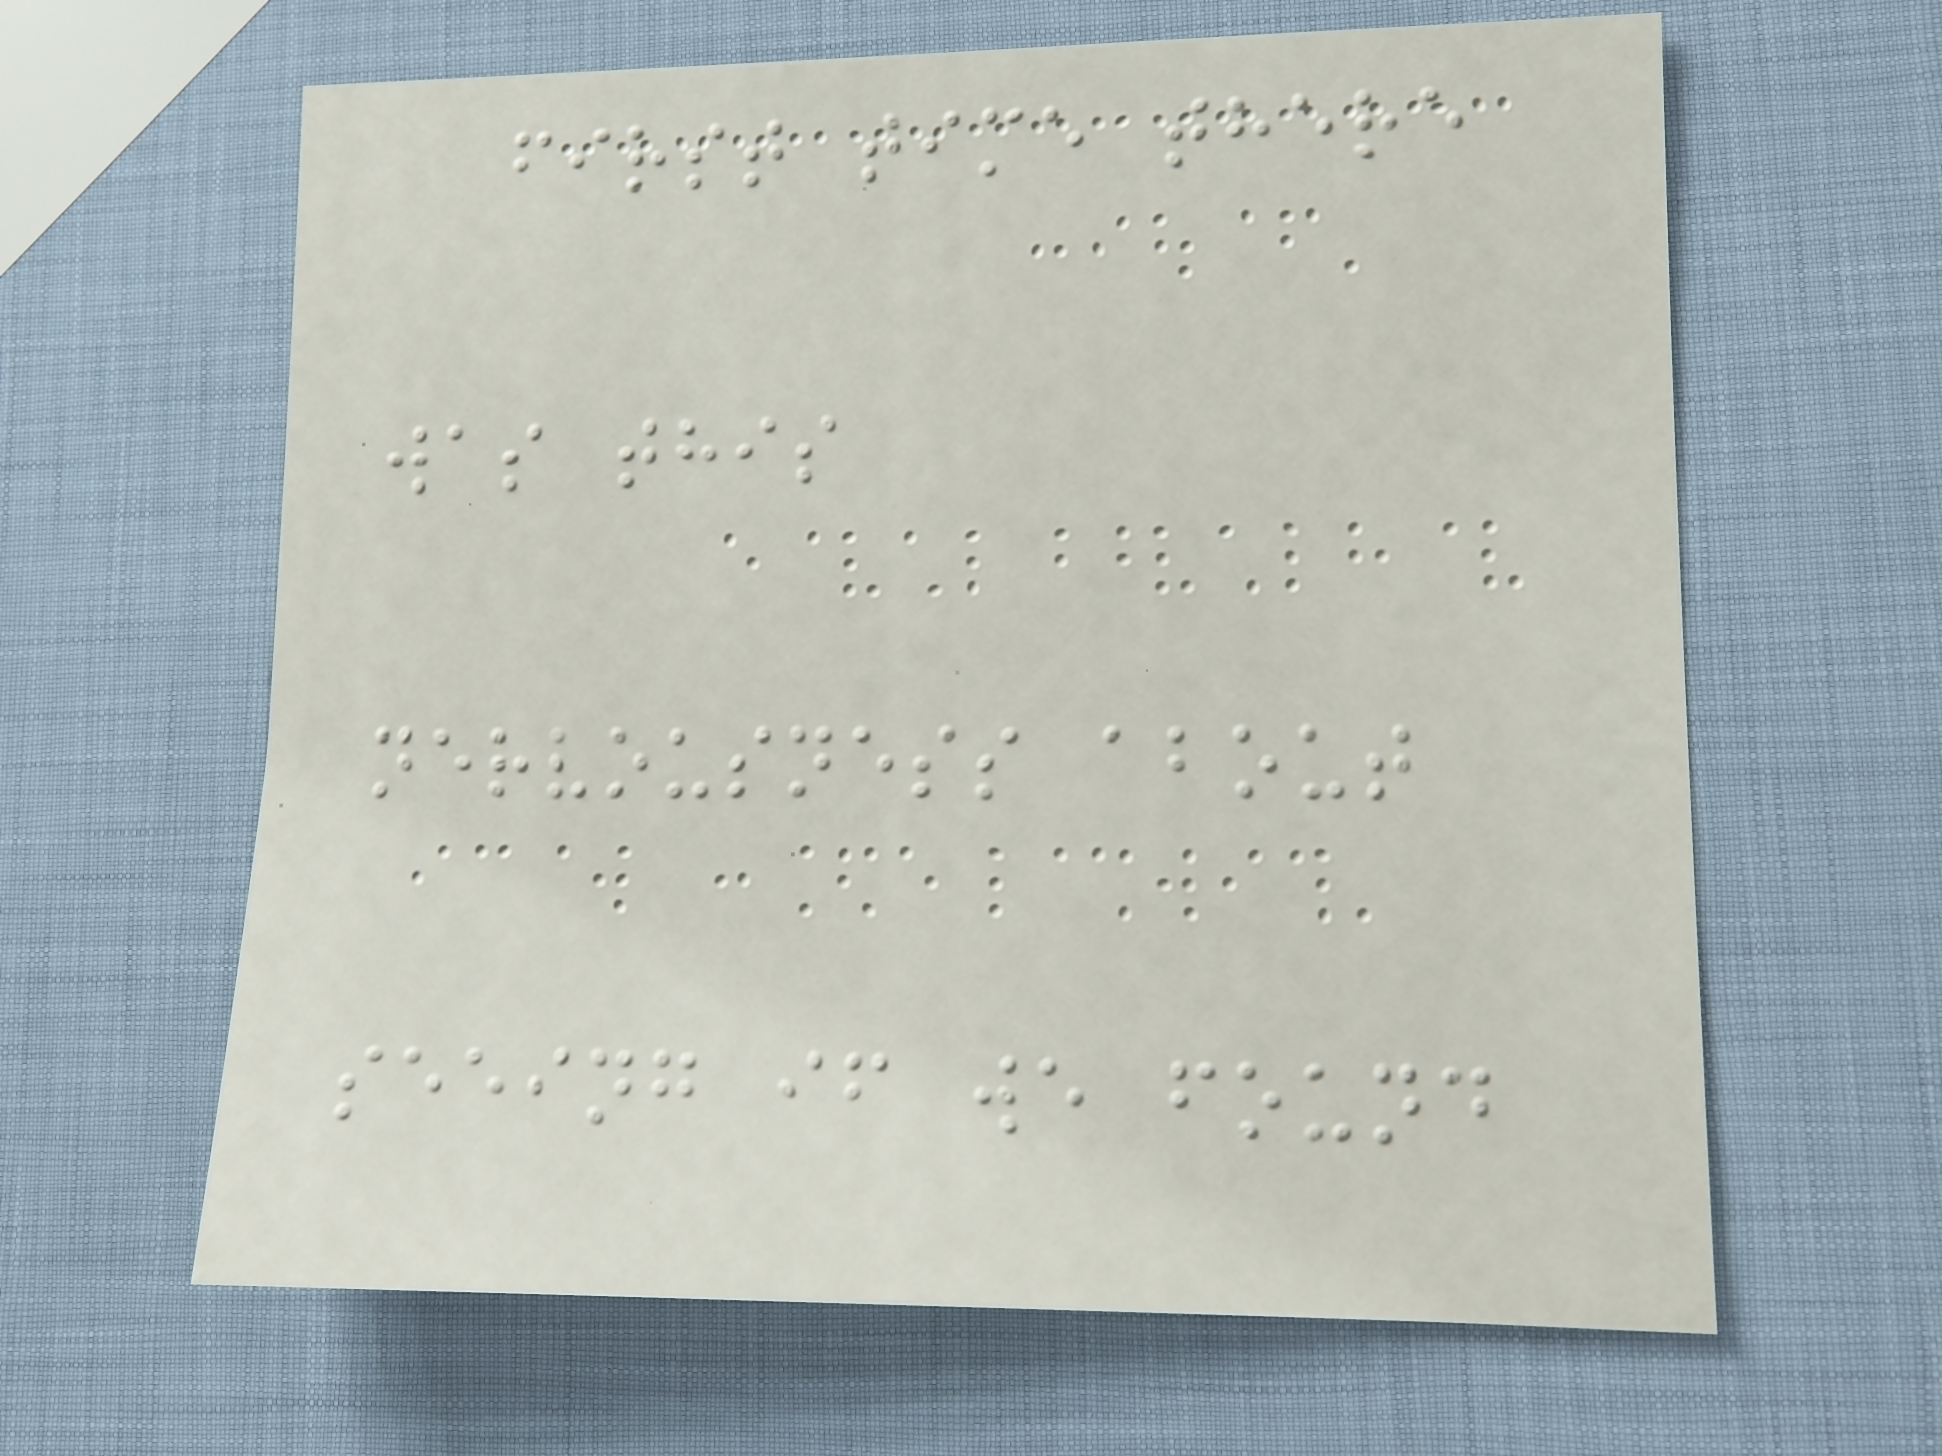first time there
was this
nervousness about
seeing if we found
